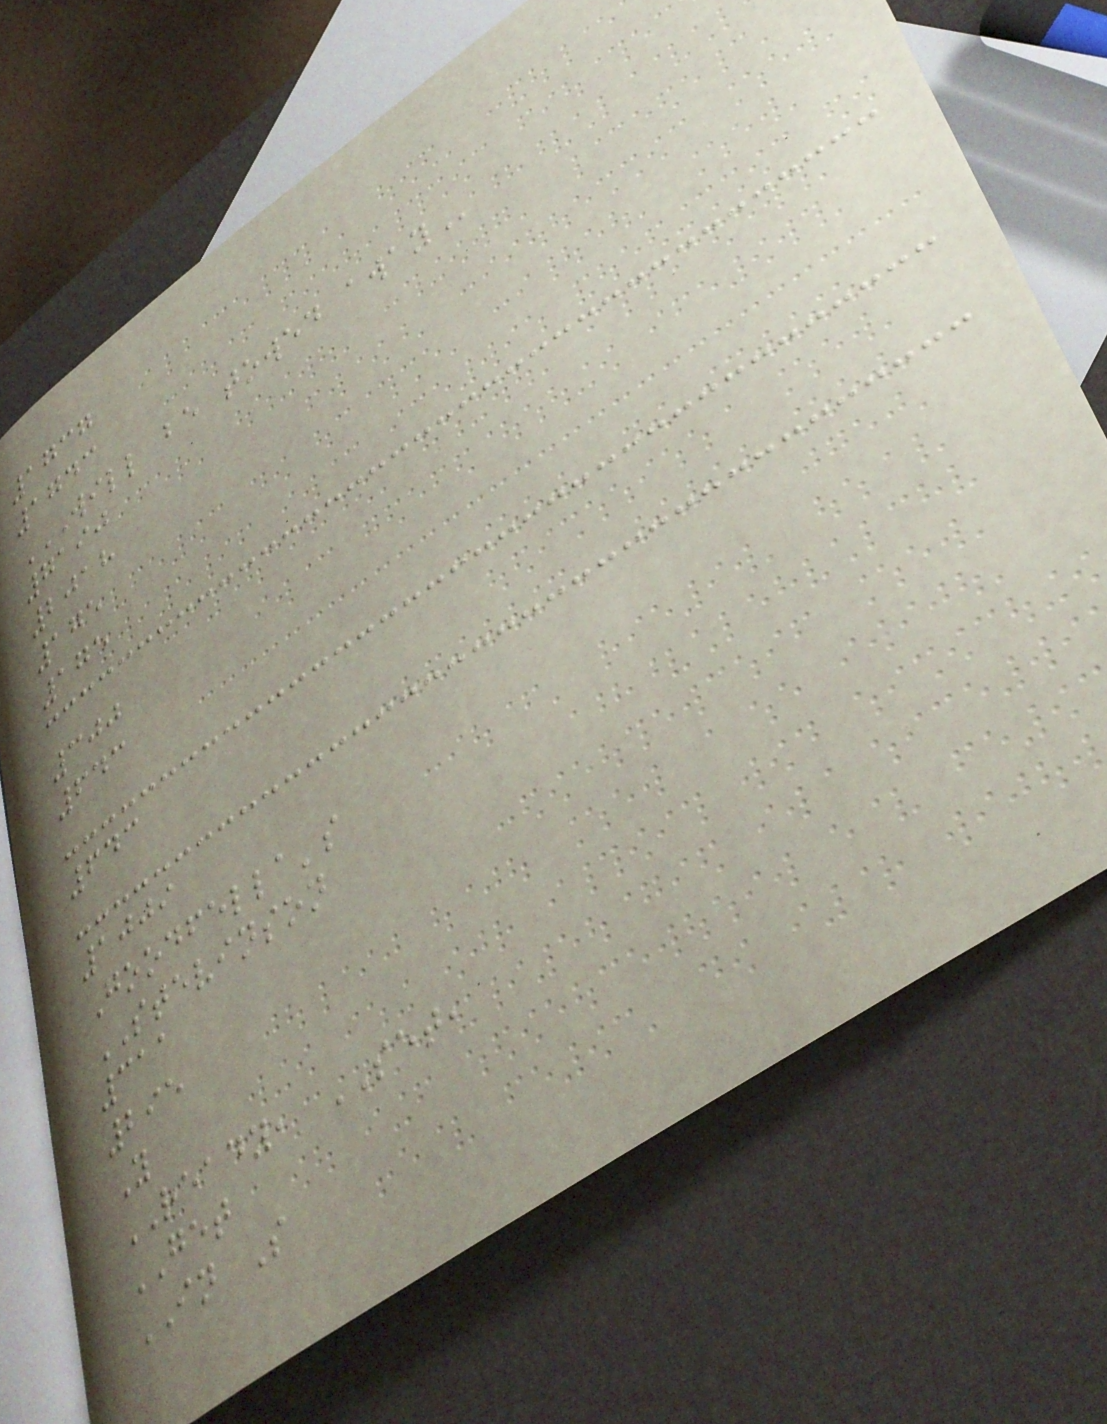1737
1743
WILL BE TOWED AWAY
7190
2018
175
175
300
643
643
1009
Goodfella's
STEVINSON
311
295
Y
READY, SET,
GET
IN S
